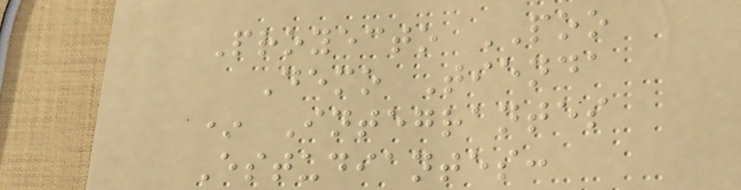Proyecto POO
Demo Tienda
* Integrantes
Estudiantes:
